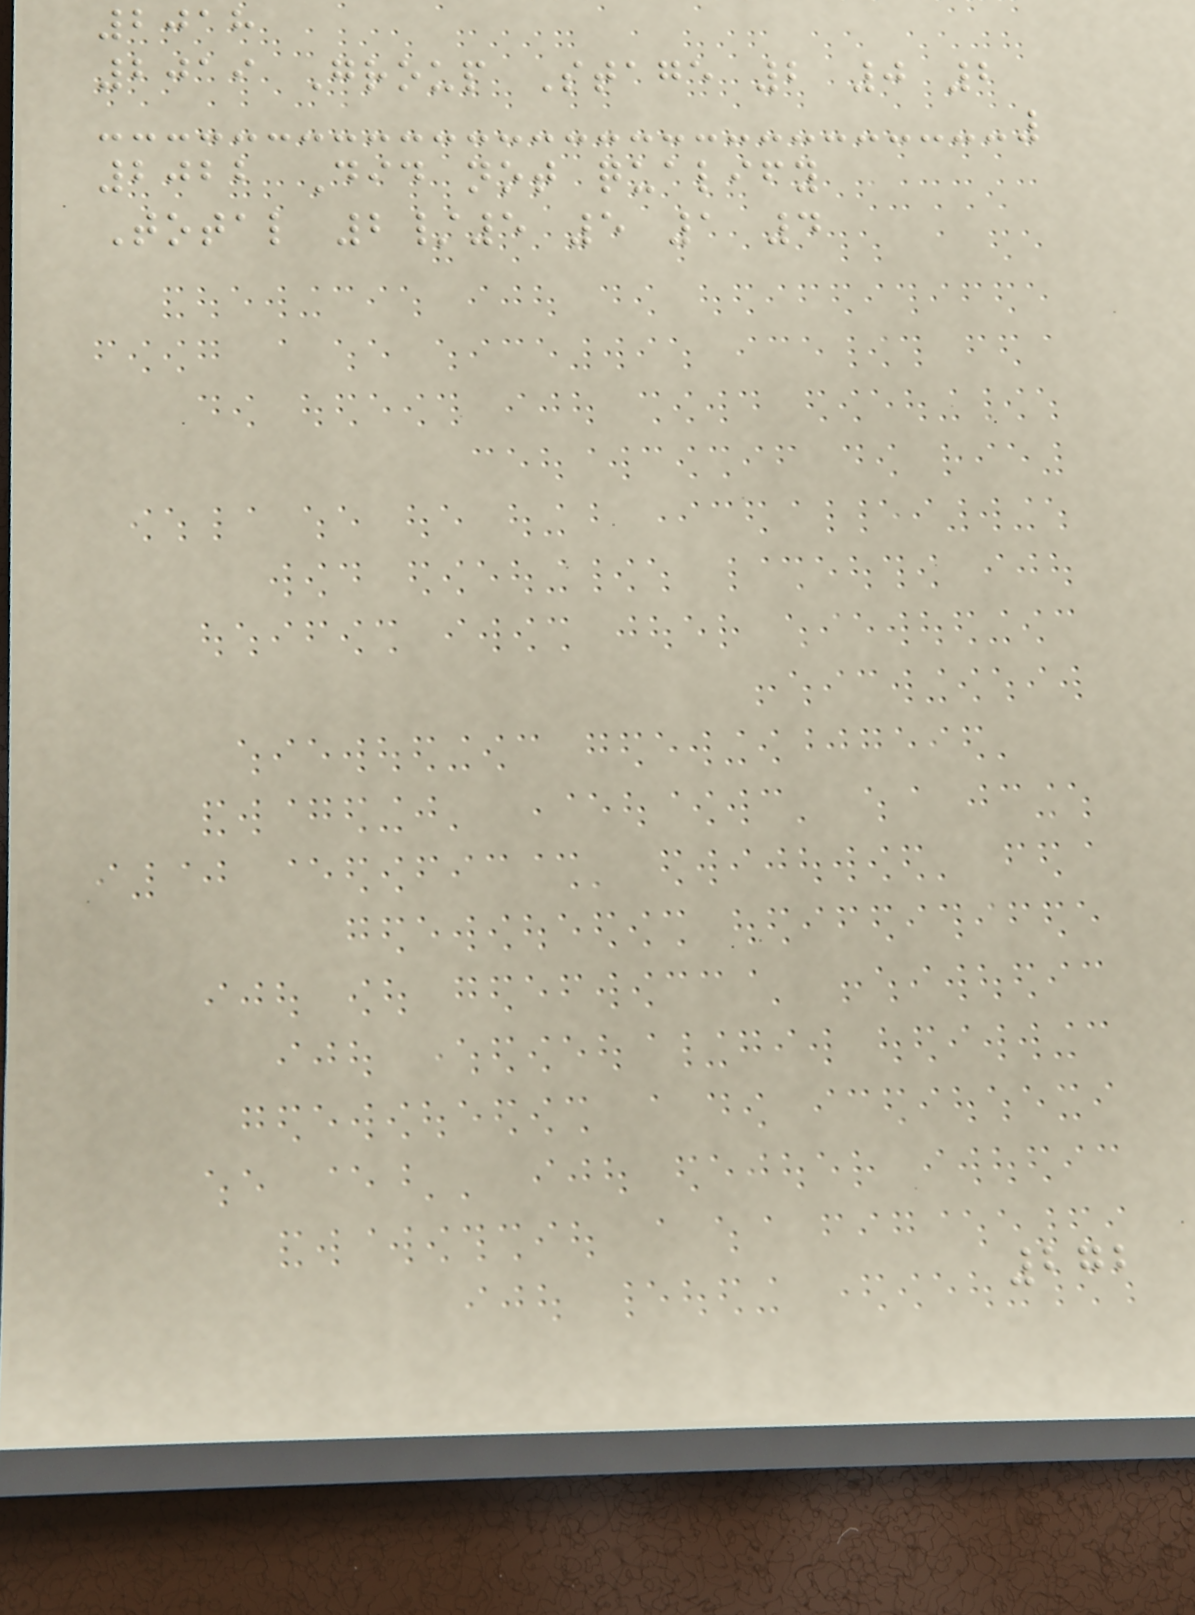2018
2019 Group Stage 2 0 2
2022 Did not qualify
Total 2/5 5 1 4
272
